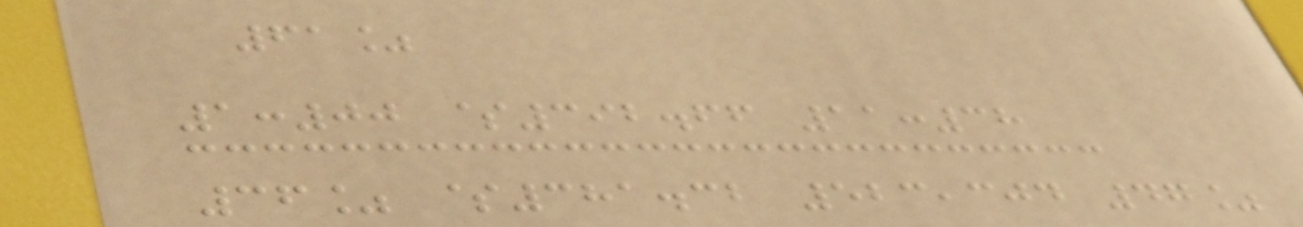61%
1:00 $392.66 11:38
36% $381.32 523,304 47%
